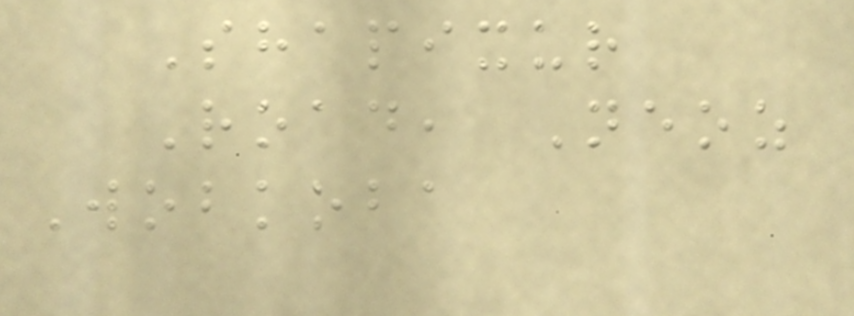Shapixur
Road, Neoz
Wobkoba
